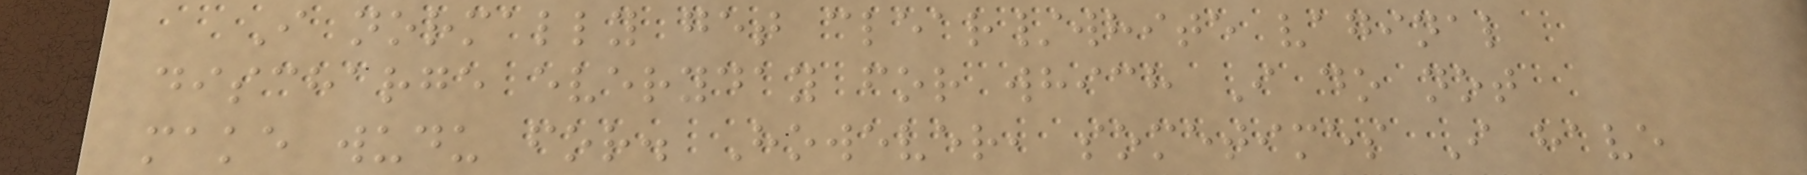I normally get clear/white vaginal
discharge everyday for which I do not
make wudu for. However, sometimes I have
